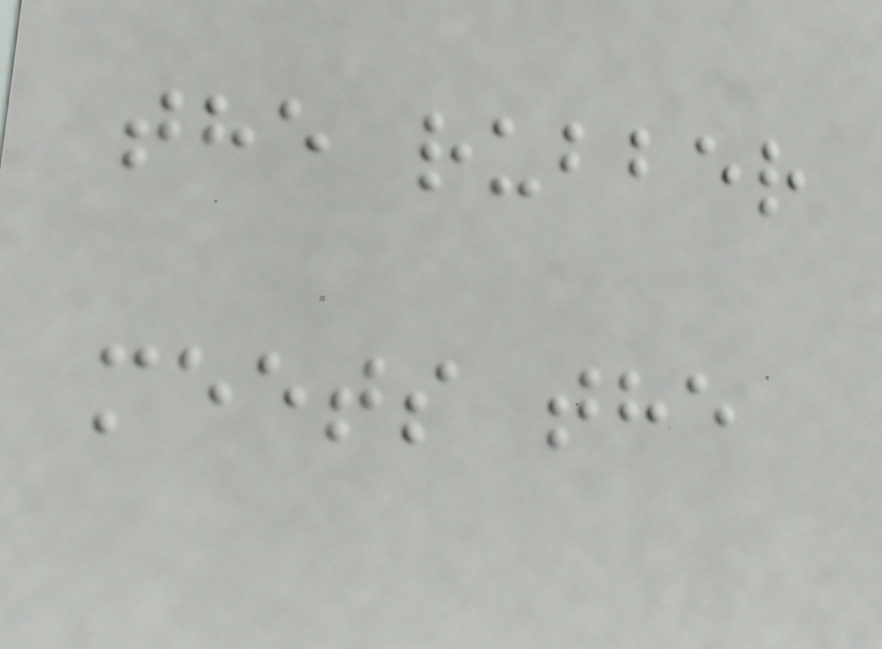the rubber
meets the
